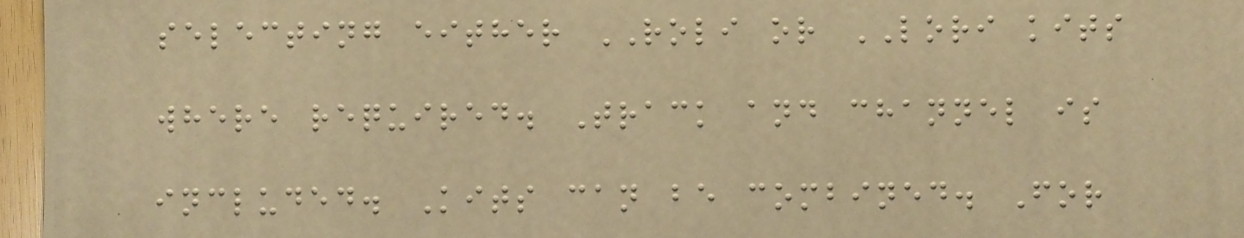selecting either ROLI or LORI kits
where required. Track and channel is
included. Kits can be combined. For
